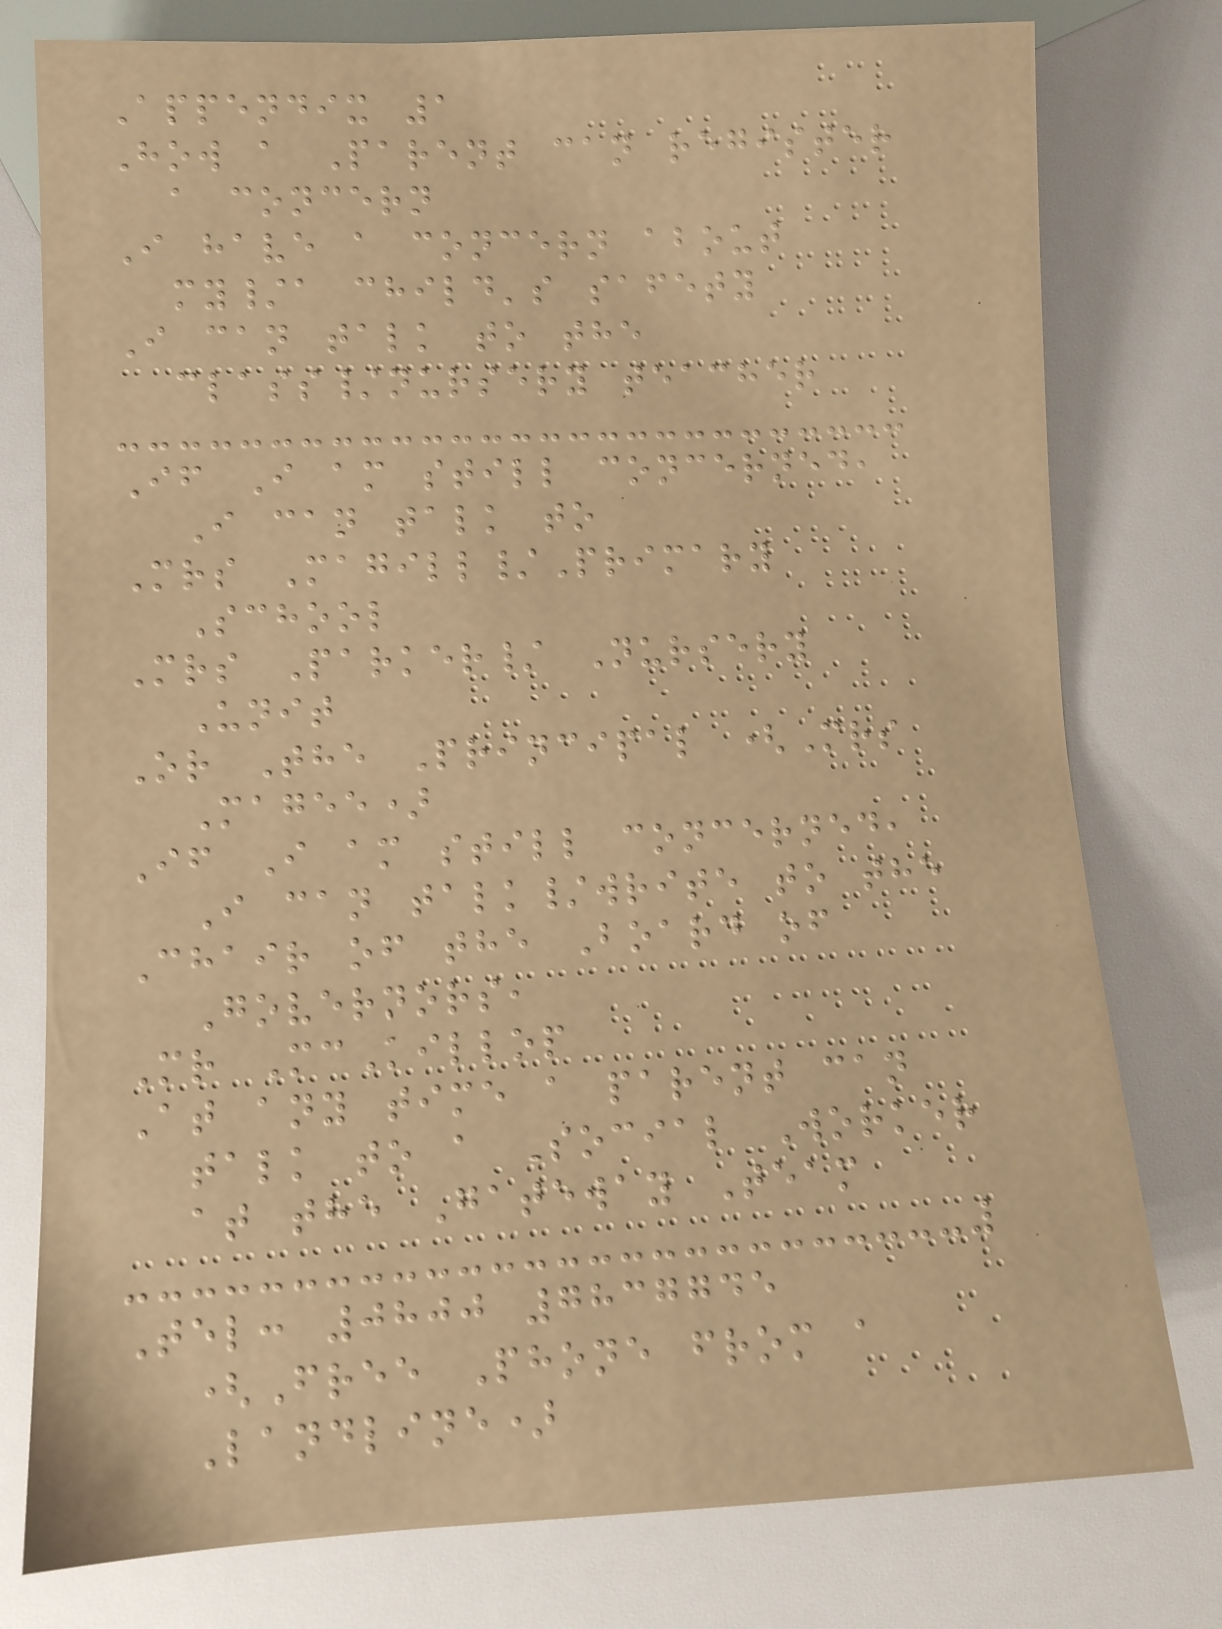Appendix 1
How a Parent can register
a concern
I have a concern about
my/a child's safety
I can talk to the
class/nursery teacher
If I am still concerned,
I can talk to
Mrs Magill/Primary
School
Mrs Parker/ Nursery
Unit
Or The Principal (Mrs
Magee)
If I am still concerned,
I can talk/write to the
Chair of the Board of
Governors,
Mr McKillop
At any time a parent can
talk to a Social Worker
at the Gateway Team
Tel: 0800 7837745
(Free Phone from a
Landline)
